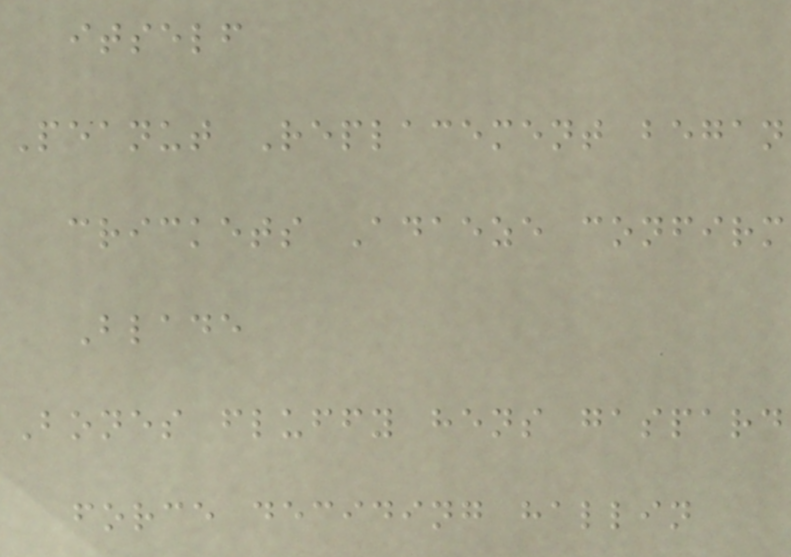itself
Peanut Replacement began
crickets Adaeze confirm
Blade
Bones fluffy hens gaspard
force deciding hallin
